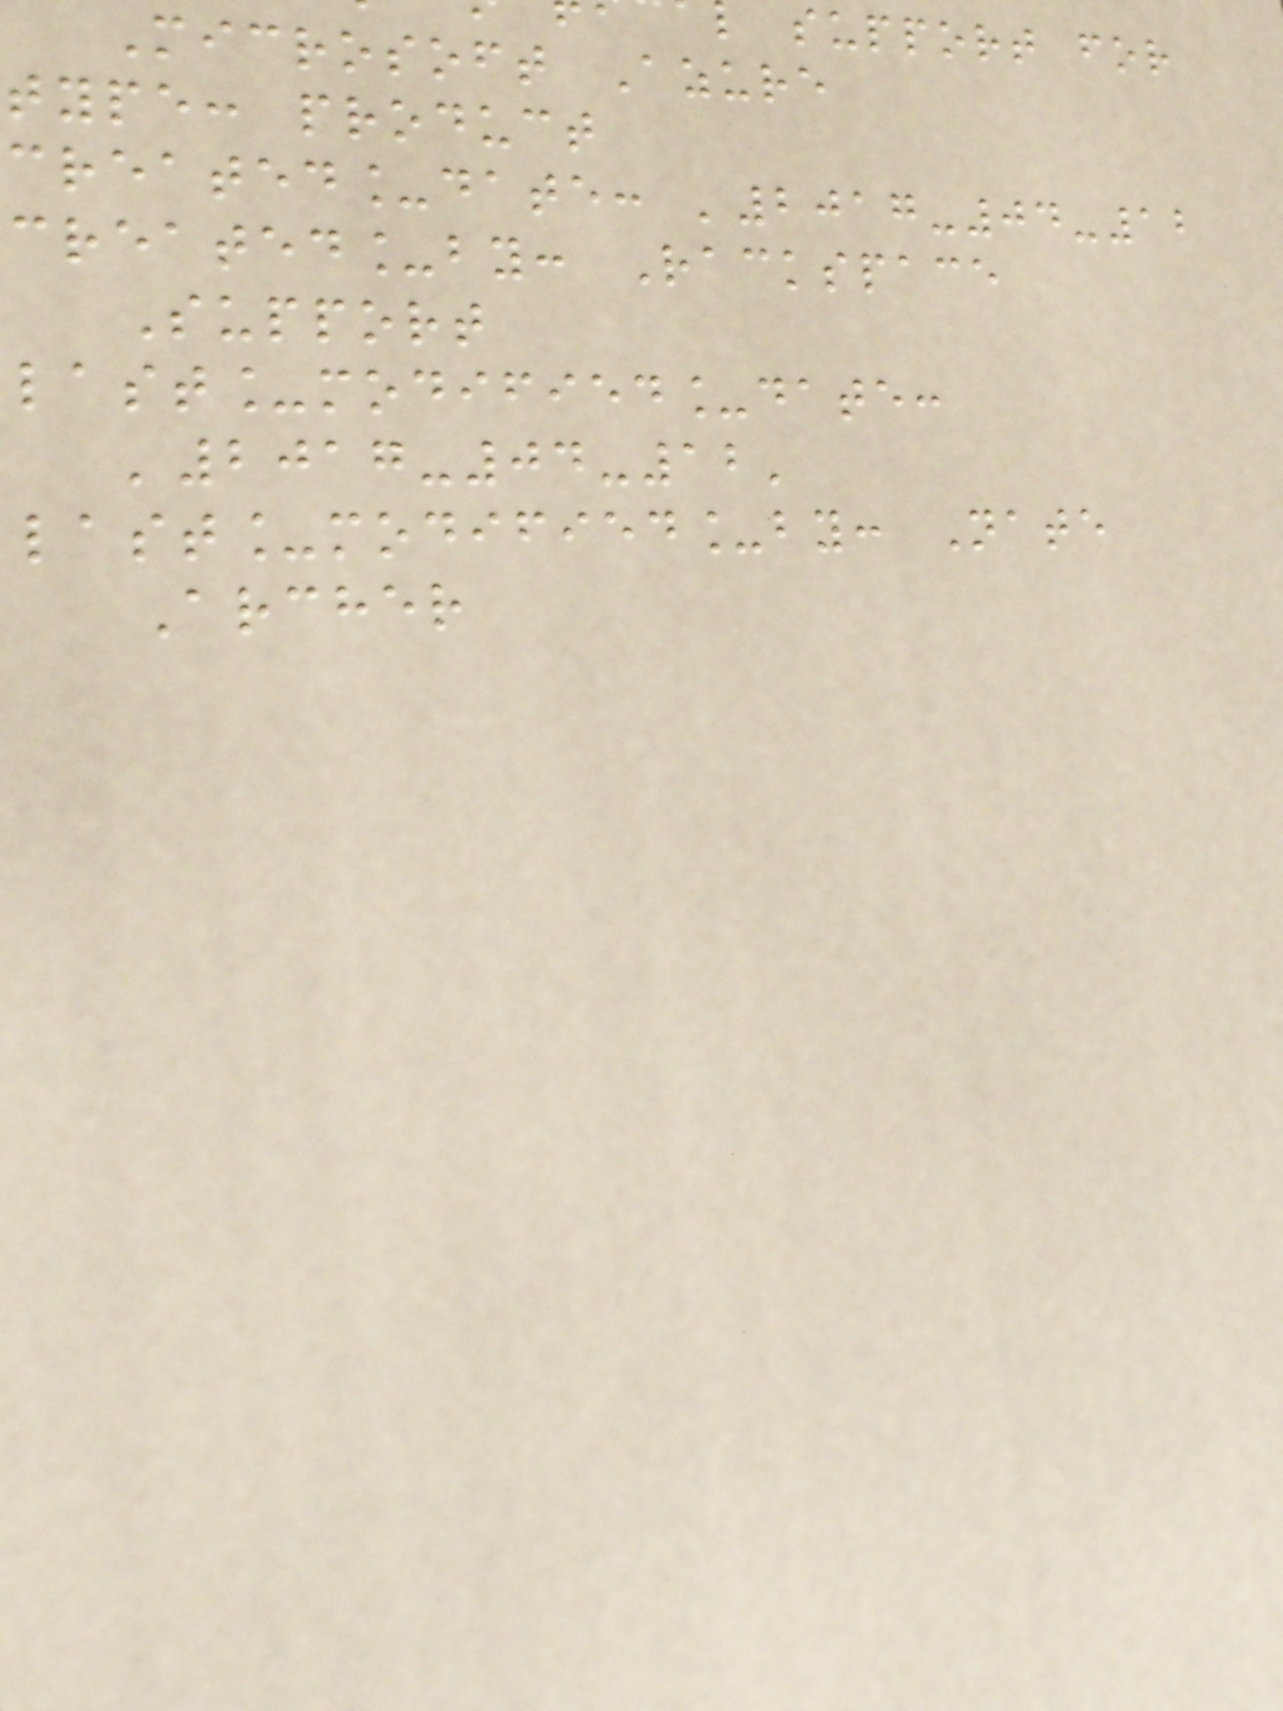support for
Microsoft Azure
type: product
created_date: '2017-04-12
created_by: Rackspace
Support
last_modified_date:
'2017-04-12'
last_modified_by: Nate
Archer
